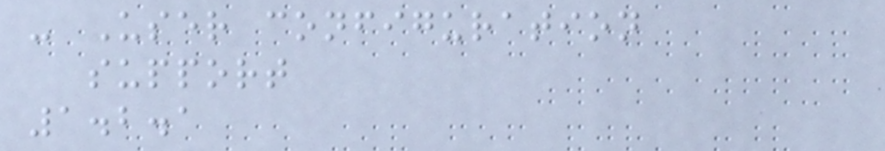- User configuration
support
1.2.1
